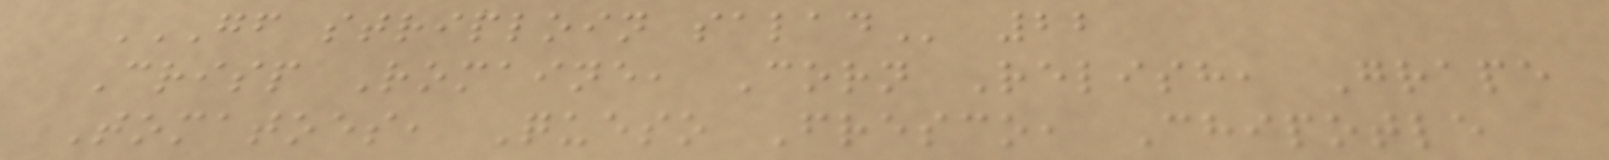GF STRIPLOIN SALAD 22
Crisp Romaine, Corn Relish, Grape
Tomatoes, Queso Fresco, Chipotle
